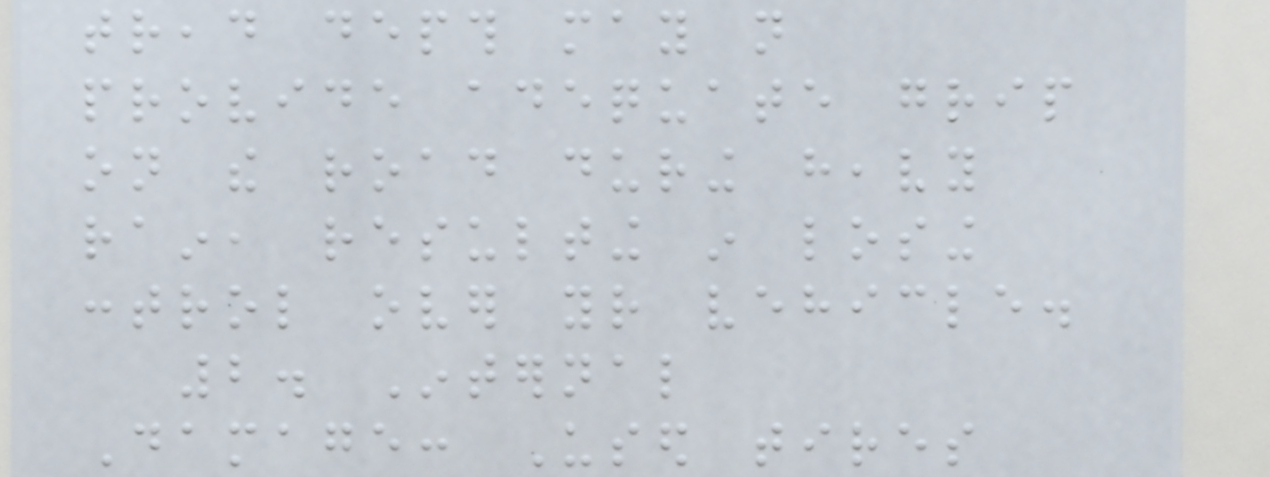tread depth may not
provide adequate grip
on the road during heavy
rain, resulting in losing
control over your vehicle.
2. Internal
Damage: Used tires
